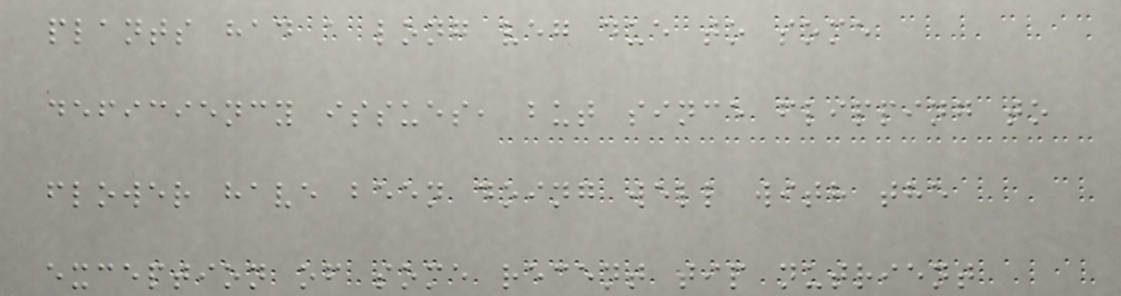plants had a long veg due to some
deficiency issues, but since flipping to
flower have been doing well with the
exception of some recent tip nutrient
